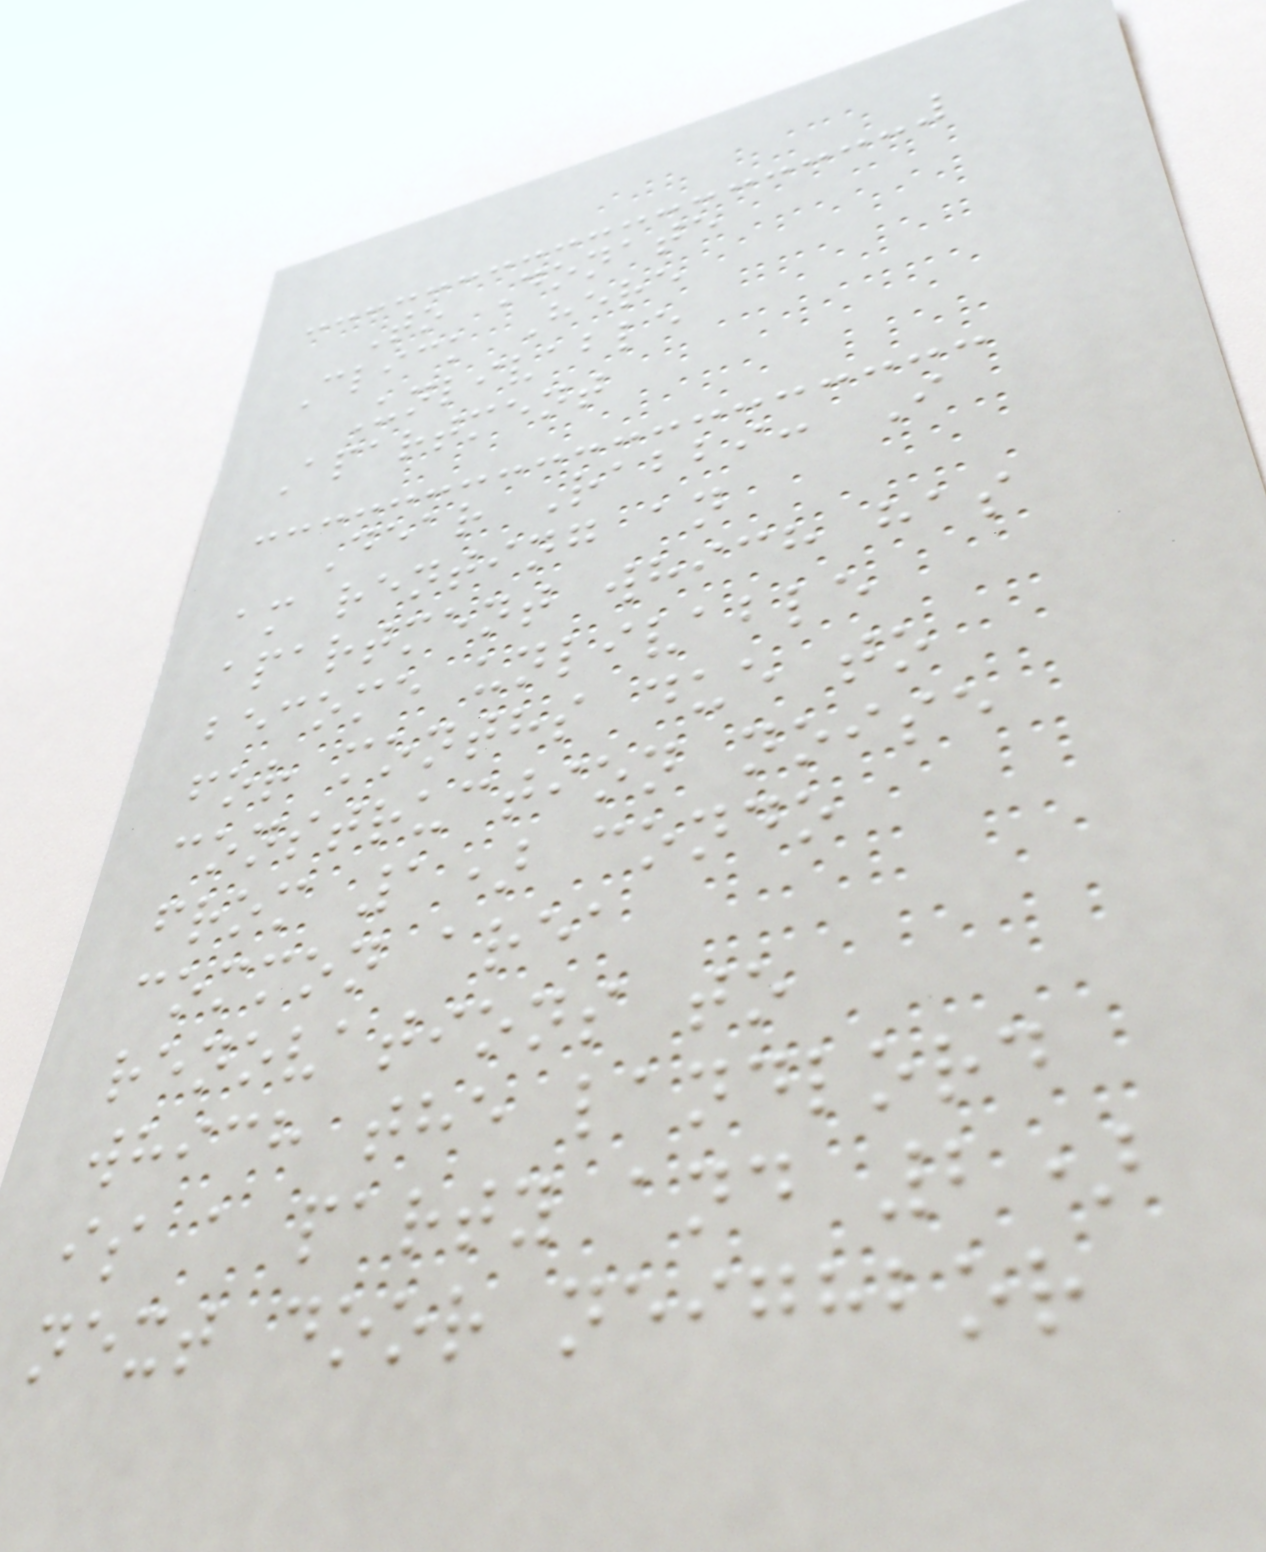To Donate
Click Here
Unlivable
Apartment
Dear Rabbi: I
am renting an
apartment which has
become unlivable
for months due to
construction noise
from 1) condo
common area
renovations to
which the landlord
is a party and 2)
next door neighbor
